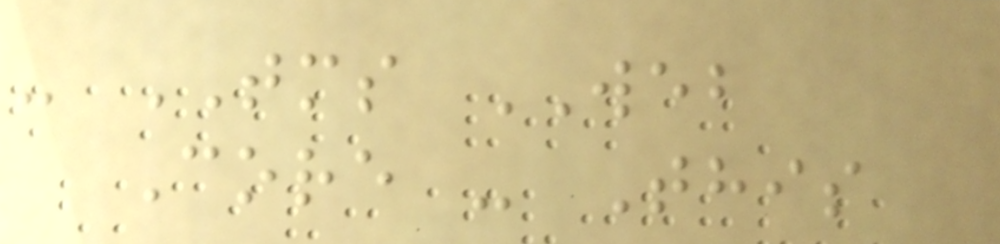- TMS WEB
Core - This
